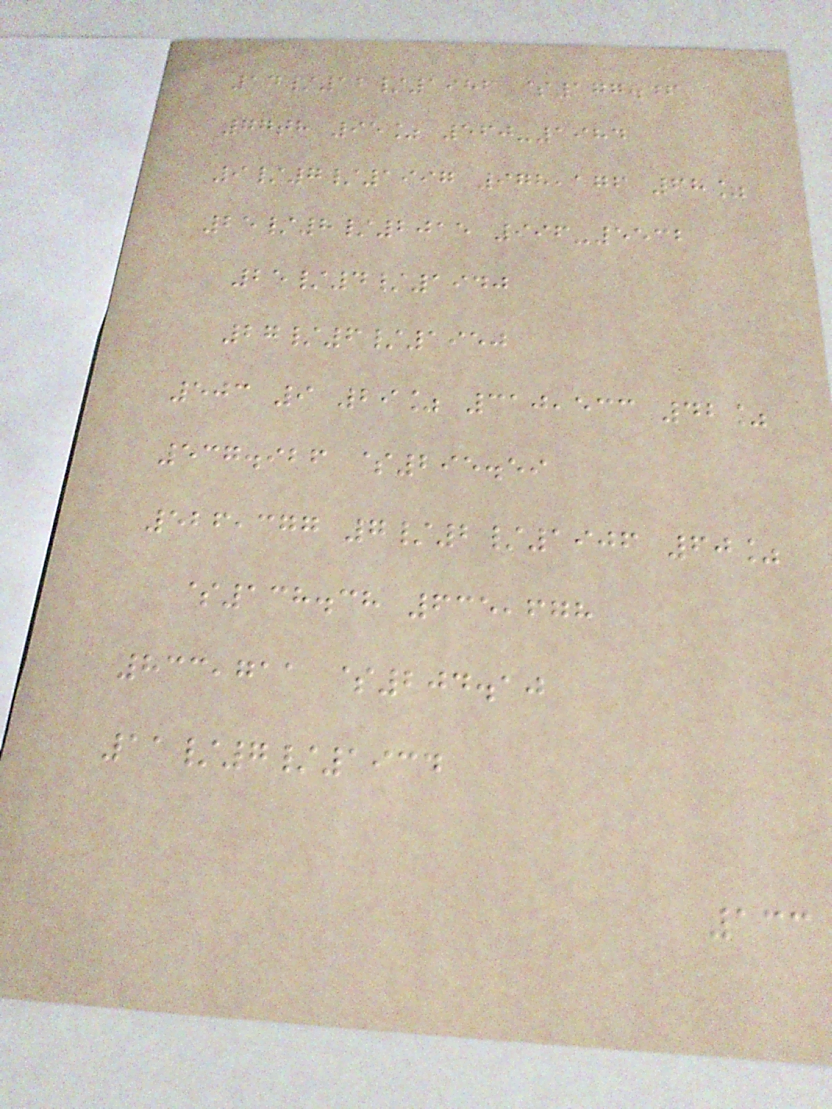14/12/1986 $177.46
77th 95% 560-1984
9/7/1997 978,176 68%
25/8/2015 996-5532
25/4/1940
27/6/1950
503 9 29% 310,533 42%
537.926 $295.59
526,377 7/2/1906 60%
$138.38 635,678
833,711 $204.10
11/7/1934
133
